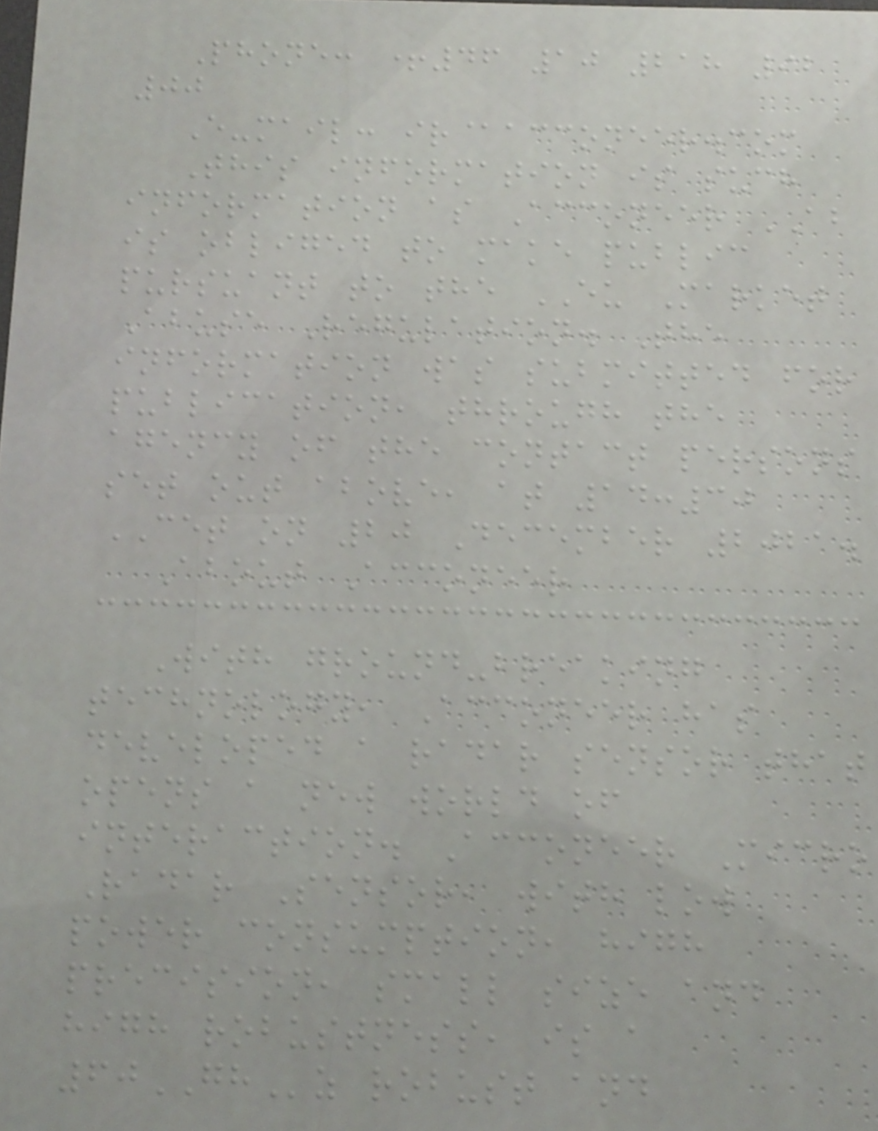Phone: +46 10 218 92
00
E-mail: ir@acconeer.com
This information is such
information as Acconeer AB
is obliged to make public
pursuant to the EU Market
Abuse Regulation. The
information was submitted for
publication, through the
agency of the contact persons
set out above, at 14:30
CET on 20 December 2021.
About Acconeer
With ground-breaking
technology, Acconeer has
developed a radar sensor that
opens a new world of
interaction. Acconeer Micro
Radar Sensor, with low
power consumption, high
precision, small size and
high robustness, is a
60GHz robust and
